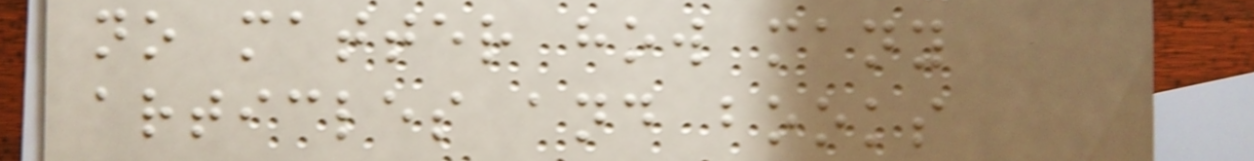no matter how many
articles and books
